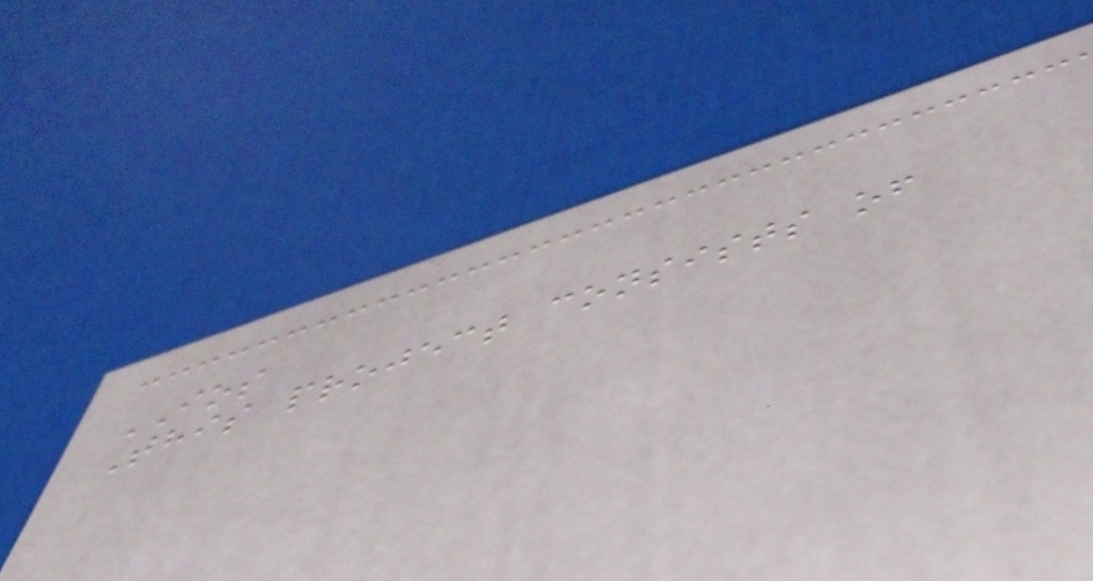IOS
This project consists of
